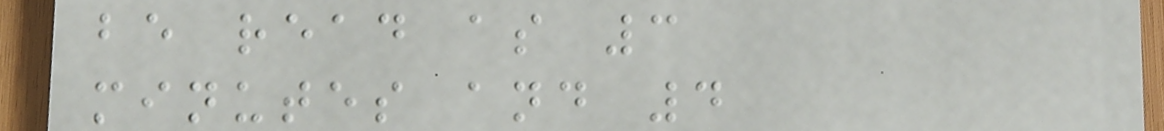be read as 3
minutes and 4
